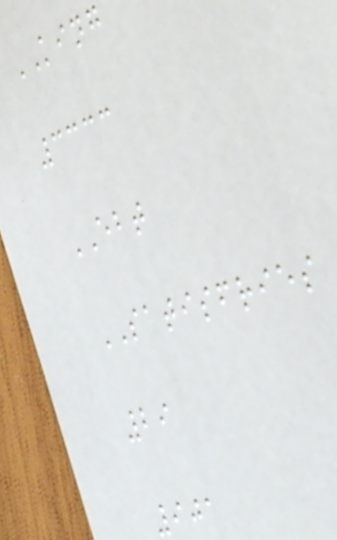KING
3333
EBT
SATISFRIES
29
901
